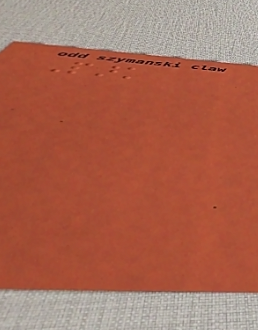Park
